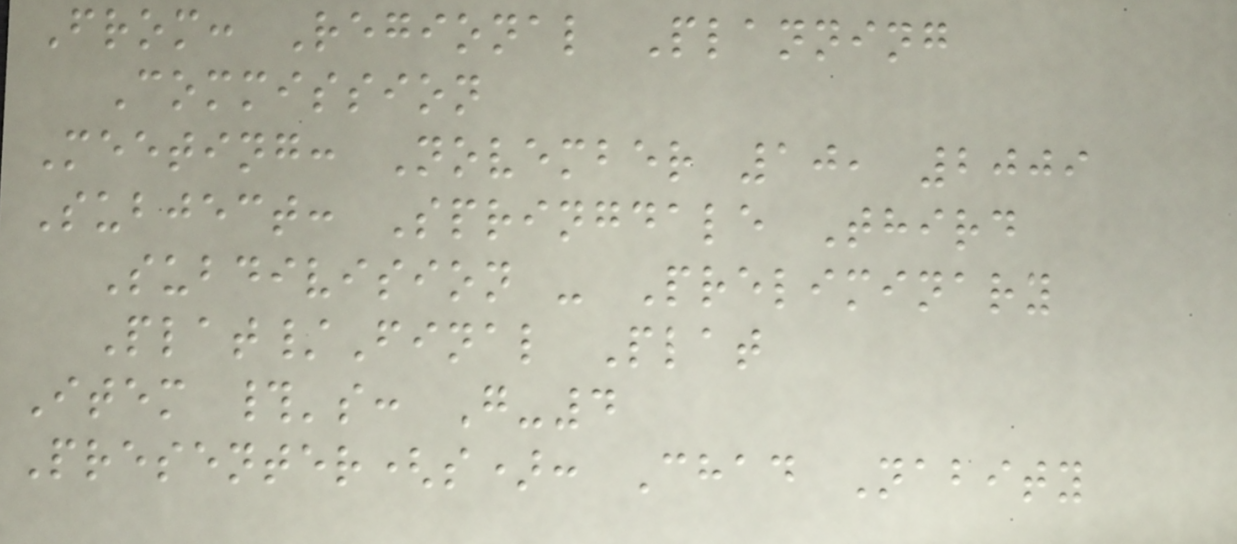From: Regional Planning
Commission
Meeting: November 10, 2009
Subject: Springdale Third
Subdivision - Preliminary
Plat/Final Plat
Item #'s: G-4
Presenter(s): Chad Nabity
